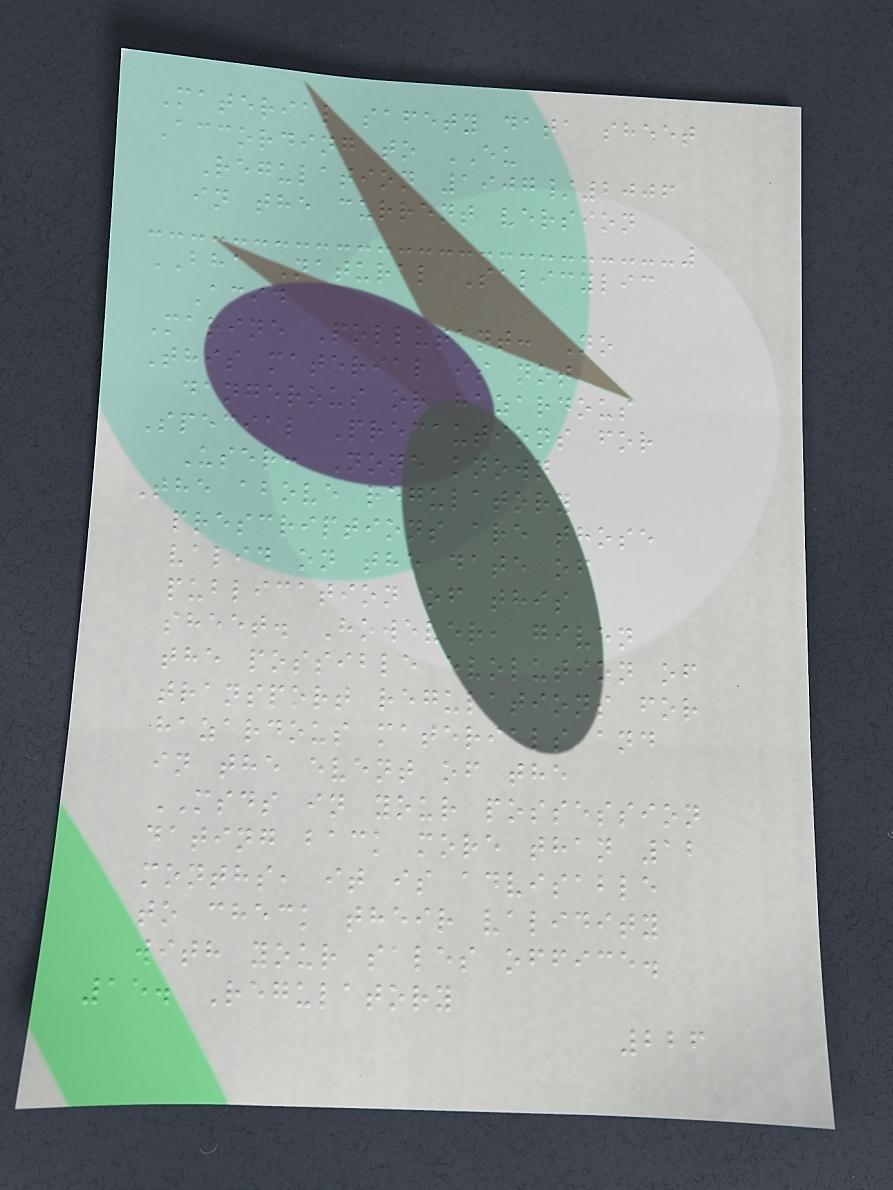Material safety data sheet
According to EU
Regulation 1907/2006
in the current version
BHA Natural Salicylic
Acid
Marine Pollutant: No
This material is not
dangerous or hazardous
Special Precautions for
User: None known
The above regulatory
prescriptions are those
valid on the date of
publication of this
sheet. However, given
the possible evolution of
transport regulations for
hazardous materials and
in the event of the
MSDS in your possession
dating back more than 12
months, it is advisable
to check their validity
with your sales office.
15. Regulatory
226
